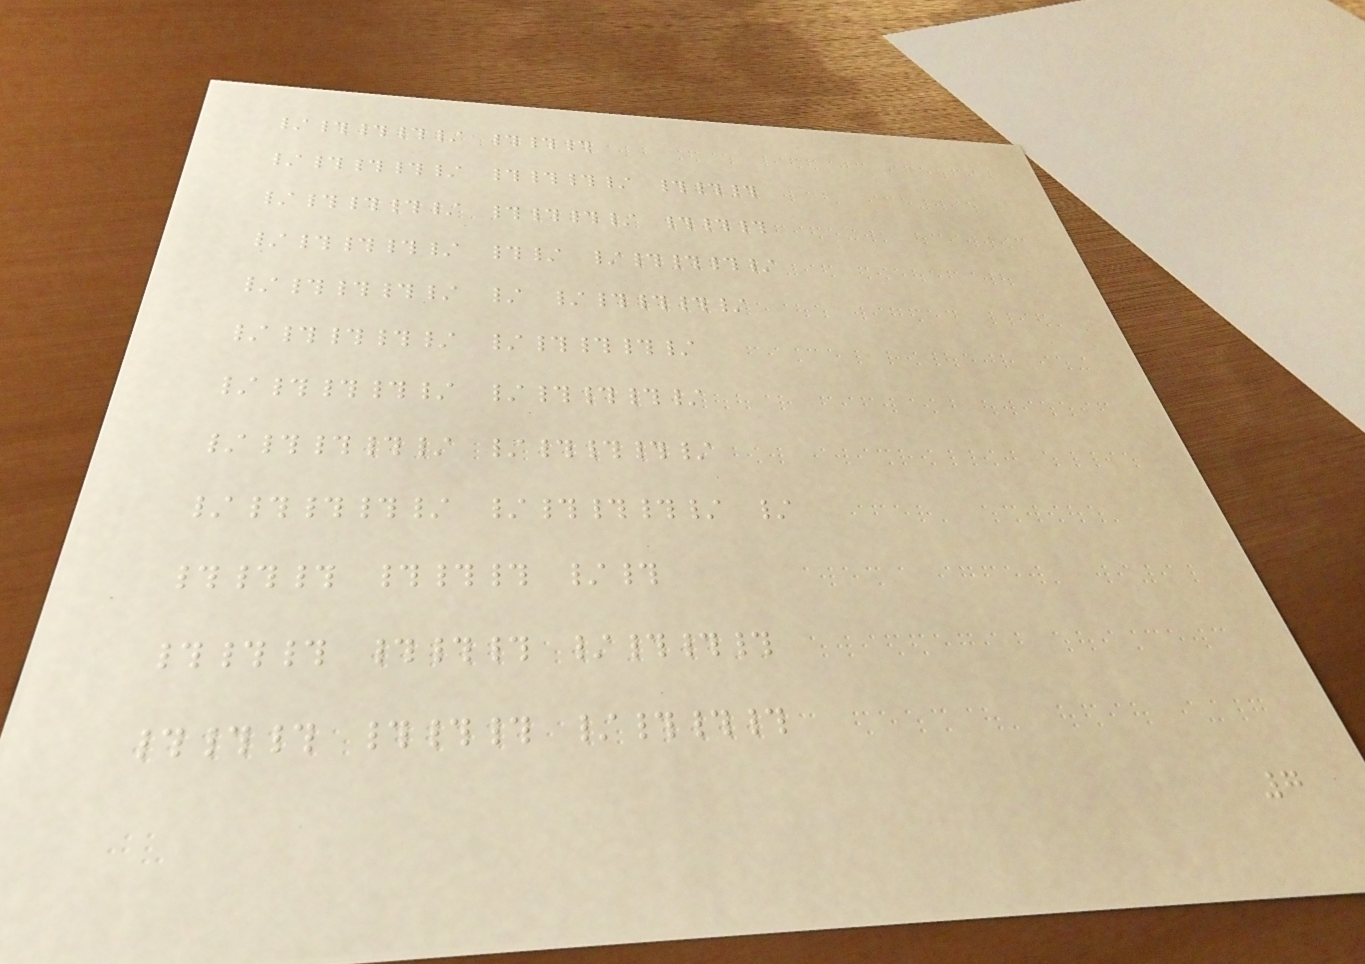/###/ ###
/###/ ###/ ###
/###/ ###/ ###
/###/ #/ /###/
/###/ / /###/
/###/ /###/
/###/ /###/
/###/ /###/
/###/ /###/ /
### ### /#
### ### /###
### ### /###
7
